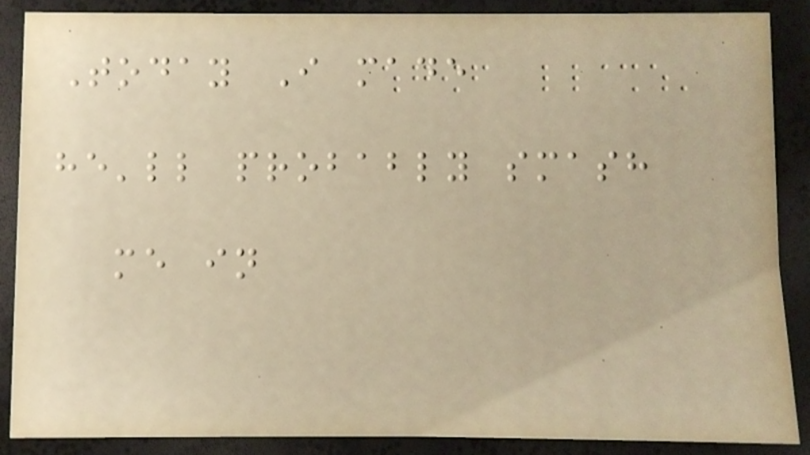Today I made
he'll probably smash
me in
